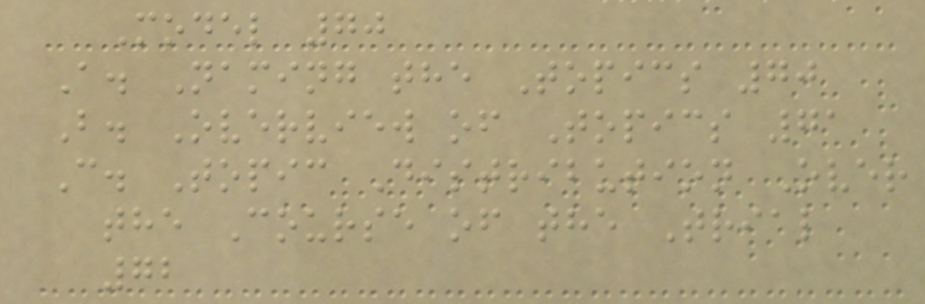Model 70
A. Naming the Topics 70
B. Overview of Topics 71
C. Topic Distribution Over
the Course of the Trial
72
